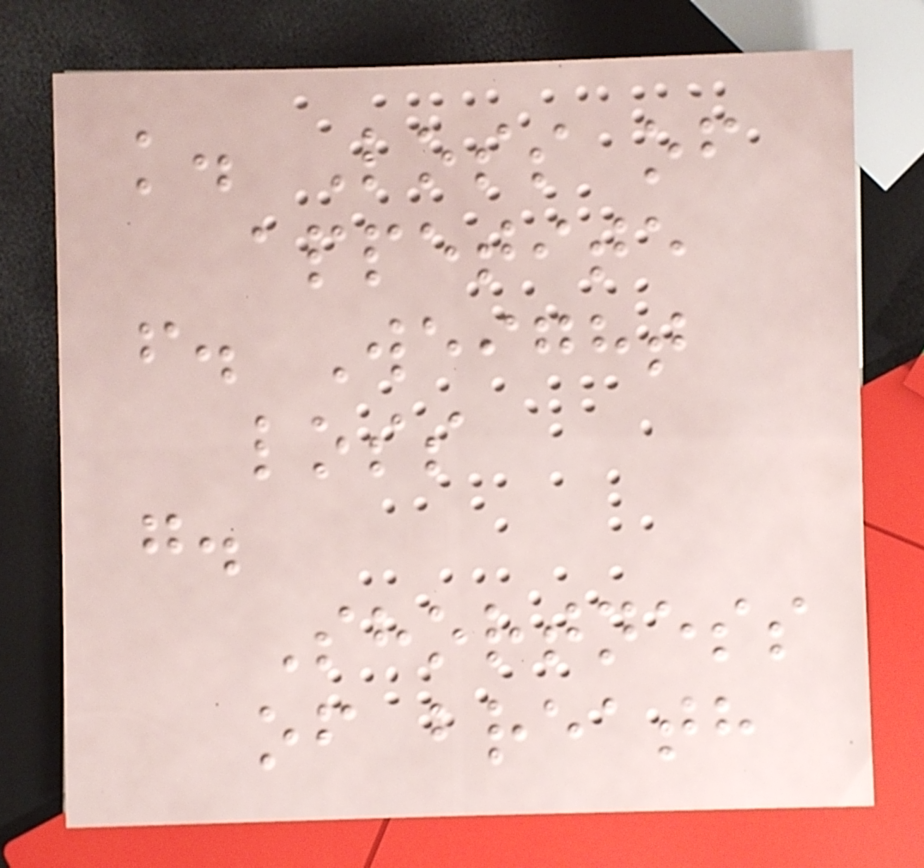k. Loss of
appetite
f. Weight
loss
g.
Shortness
of breath
